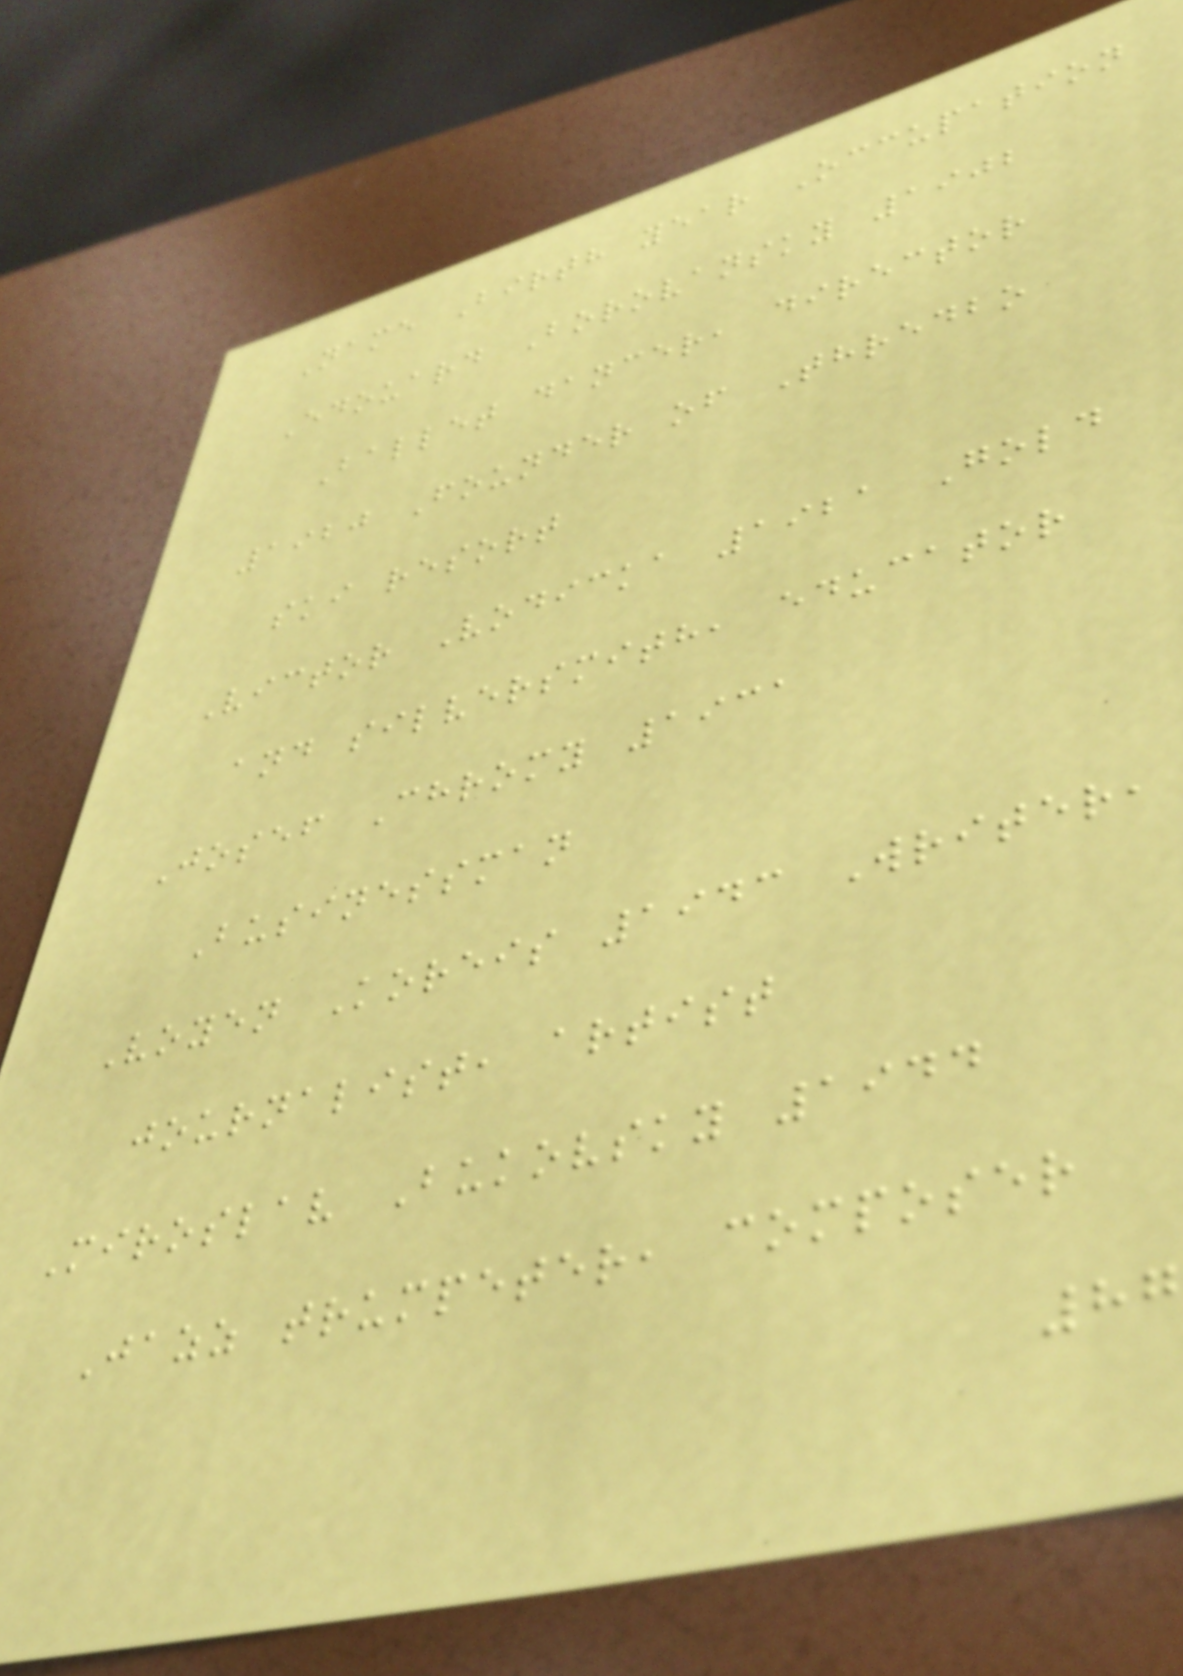Name Birth year Occupation
Edouard Borovansky 1902
Ballet dancer, director
1920 Founder of Thredbo
ski resort
Victor Vodicka 1921 Gold
and silversmith, educator
Josef Chromy 1931
Businessman
Voyen Koreis 1943 Writer,
journalist, artist
Miroslav Bukovsky 1944
Jazz trumpeter, composer
87
